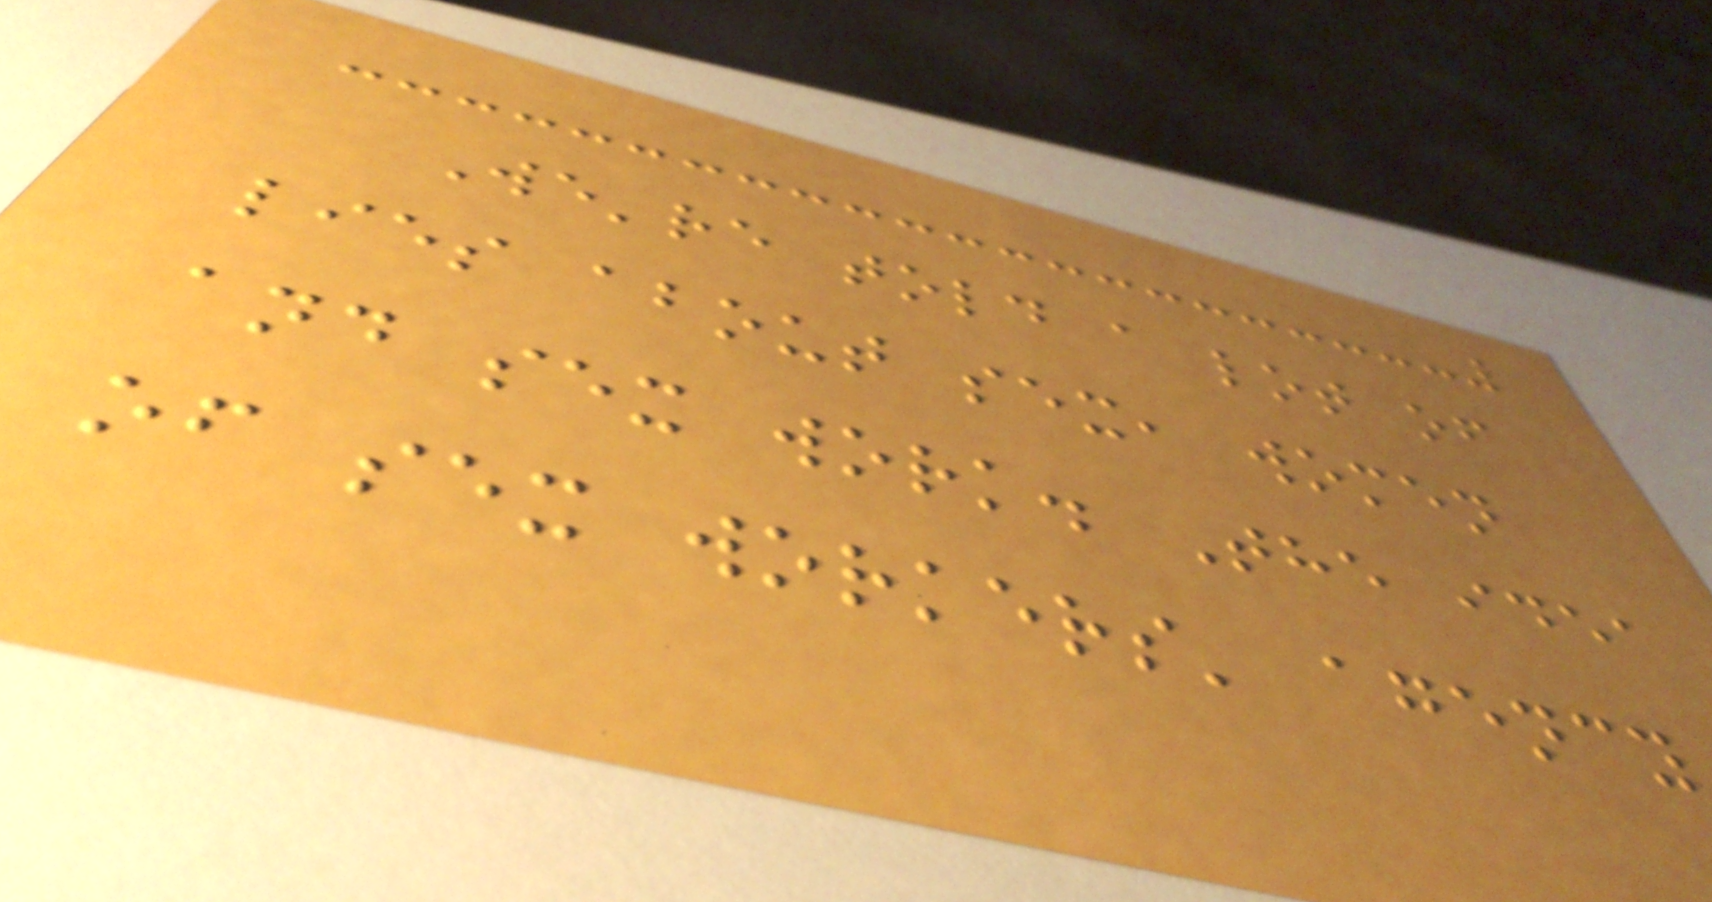We're told a lot of
lies about sex, women
and sex work. The idea
of sex workers' agency
